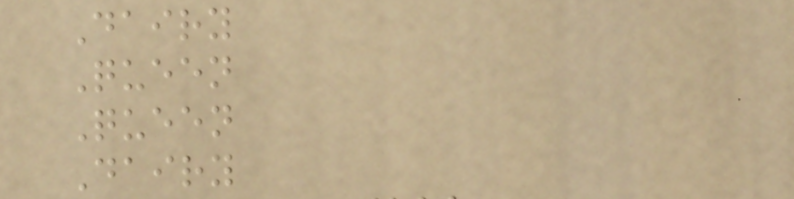Dairy
Queen
Queen
Dairy
